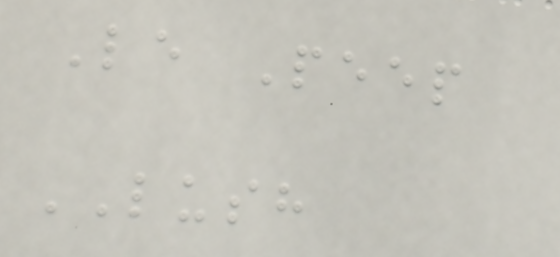Le Peep
LUSH
